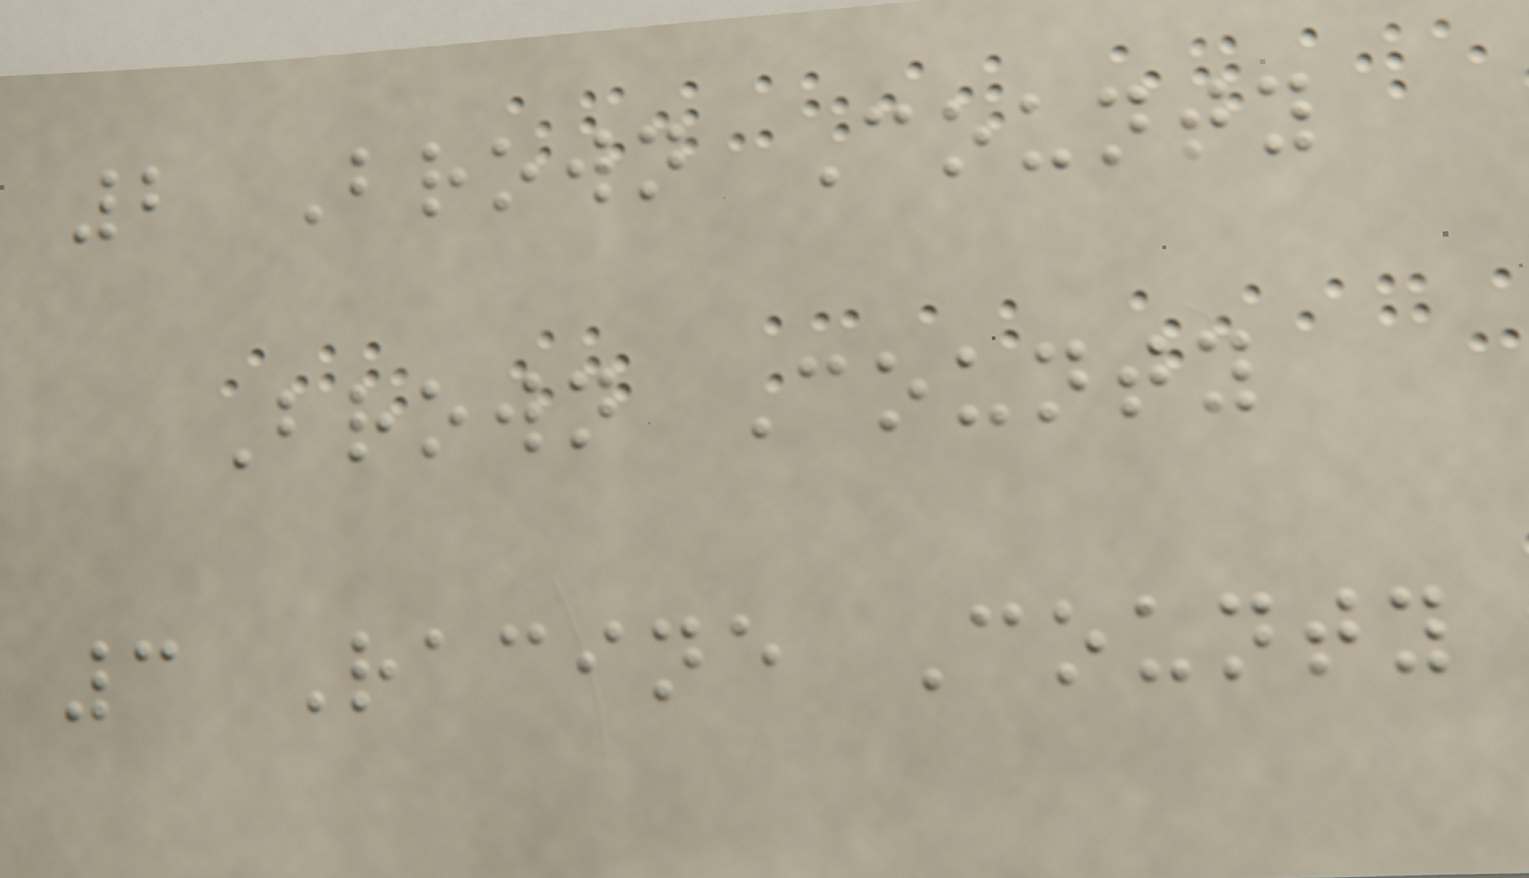2 Brown County
Brown County
3 Racine County
